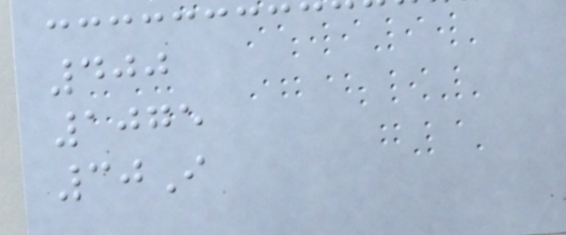400
1075
30I
